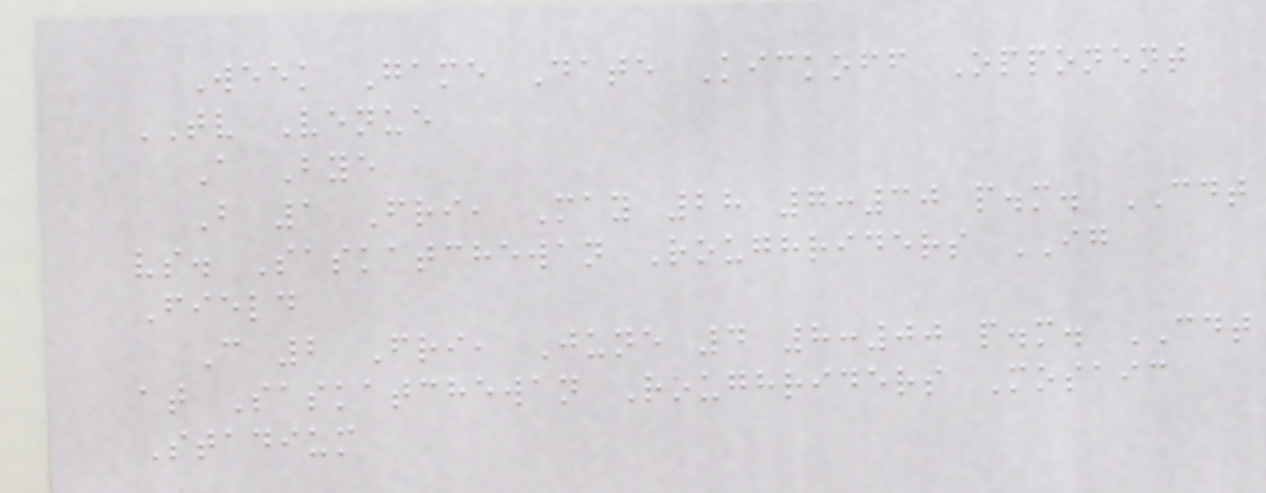Week Game Date Kickoff Opponent
TV Venue
A Bye
B 1 Fri, May 28 7:30 p.m. CDT
vs. Saskatchewan Roughriders IG
Field
C 2 Fri, June 4 8:00 p.m. CDT
at Saskatchewan Roughriders Mosaic
Stadium
